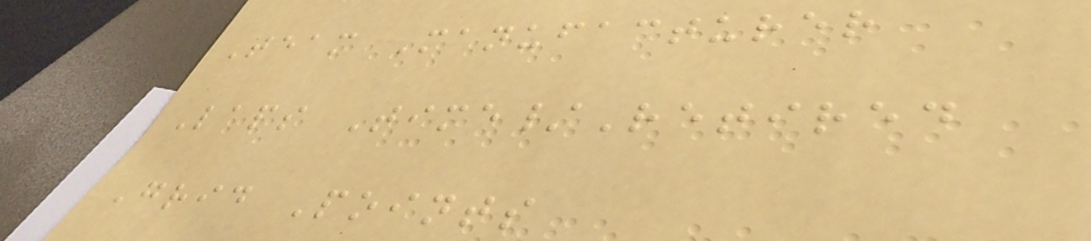Team Manufacturer
Laps Time/Retired
Grid Points
